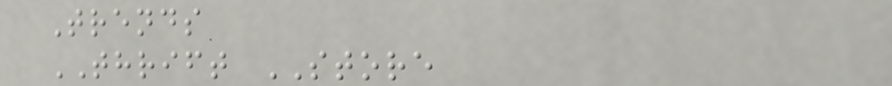Trends
THRIFT STORE
